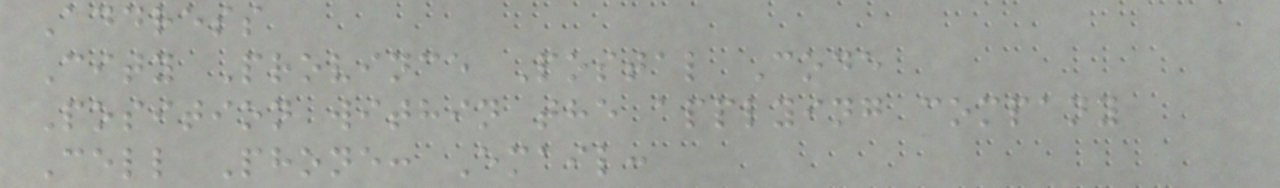Address
City Province Postal Code
Position within the applying company
Cell Phone: Email:
